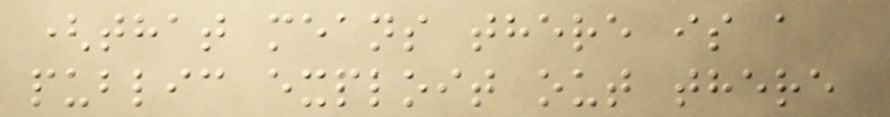(that means there is a
public exploit out there
